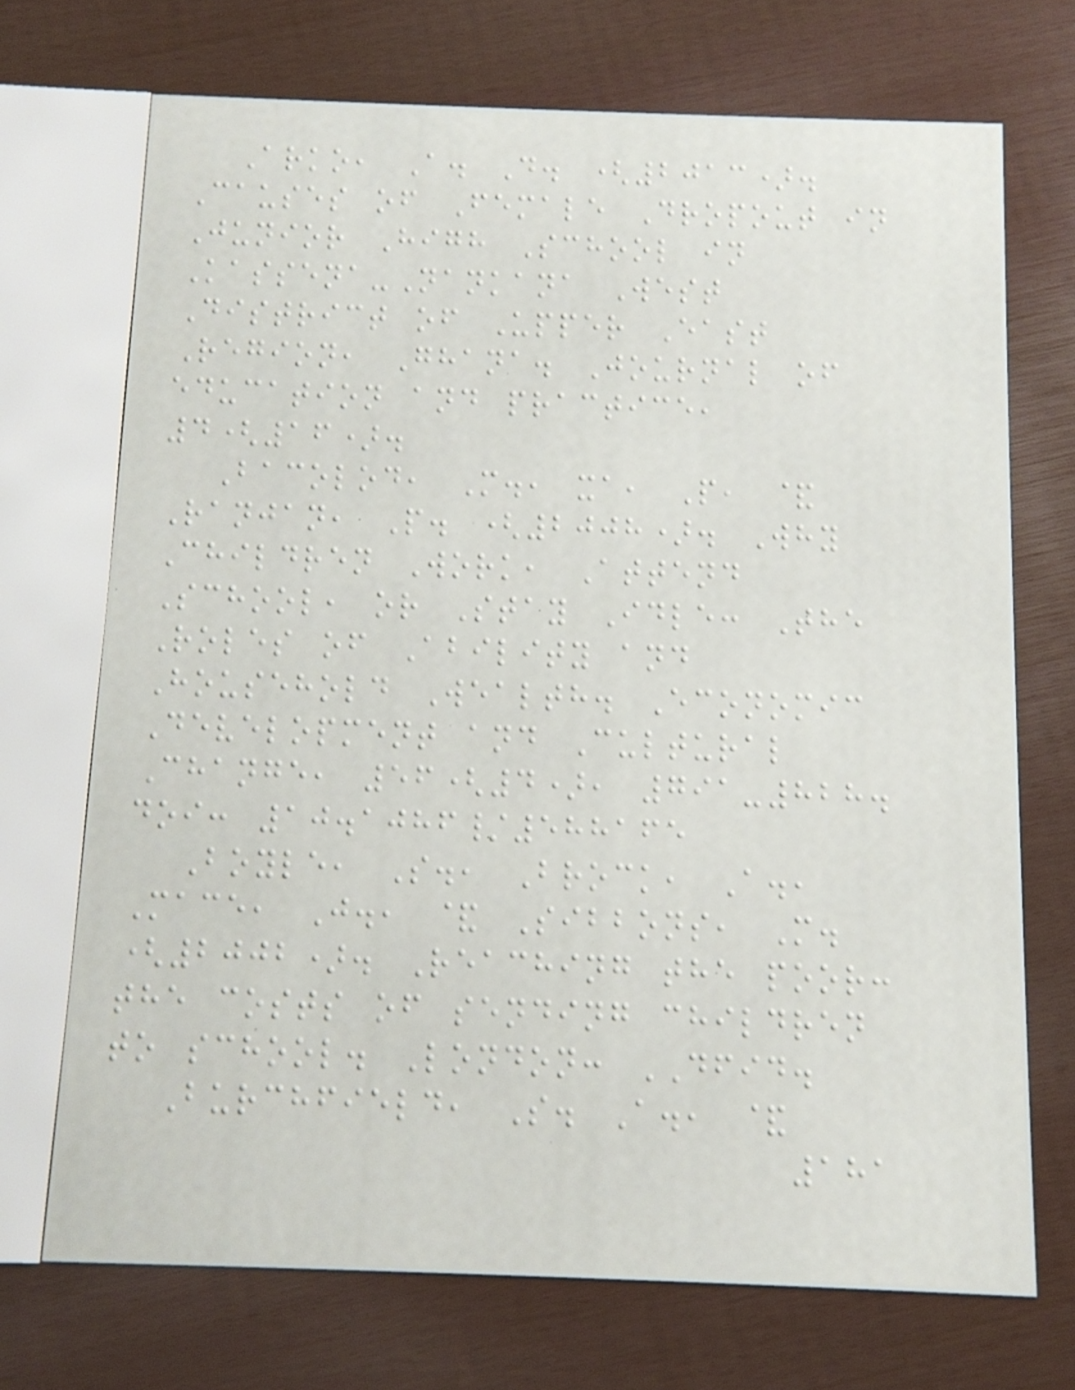Arko, A. D. (2013).
Causes of Female Dropout in
Junior High School in
Kassena-Nankana West
District of Upper East
Region, Ghana. Journal of
education and practice,
4(16).
Bacolod, M., xa, P, &
Ranjan, P. (2008). Why
Children Work, Attend
School, or Stay Idle: The
Roles of Ability and
Household Wealth. Economic
Development and Cultural
Change, 56(4), 791-828.
doi: 10.1086/588165
Boyle, S., Brock, A.,
Mace, J., & Sibbons, M.
(2002). Reaching the poor:
the costs of sending children
to school. London: DFID.
Burchfield, S. A., &
181
